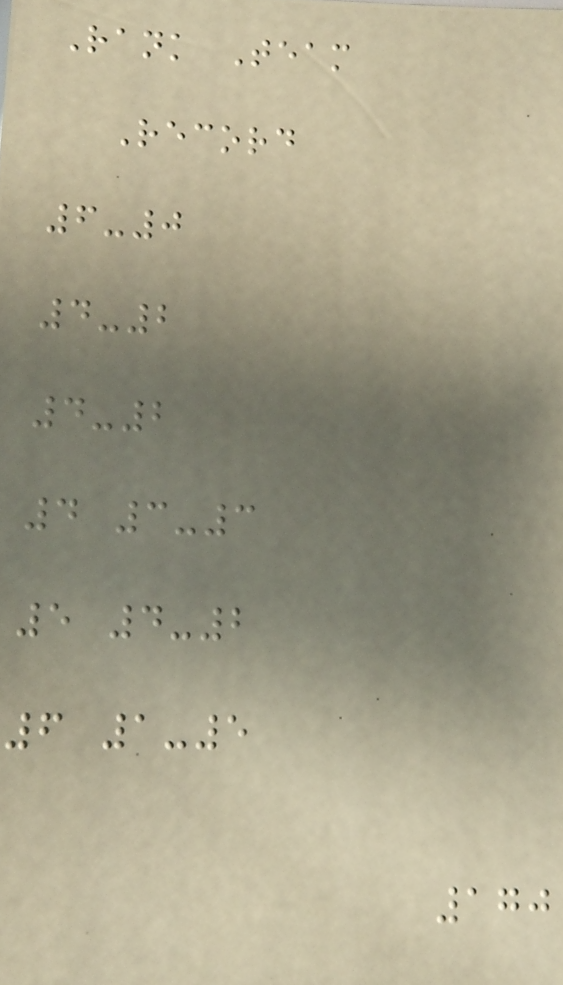Rank Team
Record
6-0
4-2
4-2
4 3-3
5 4-2
6 1-5
170
